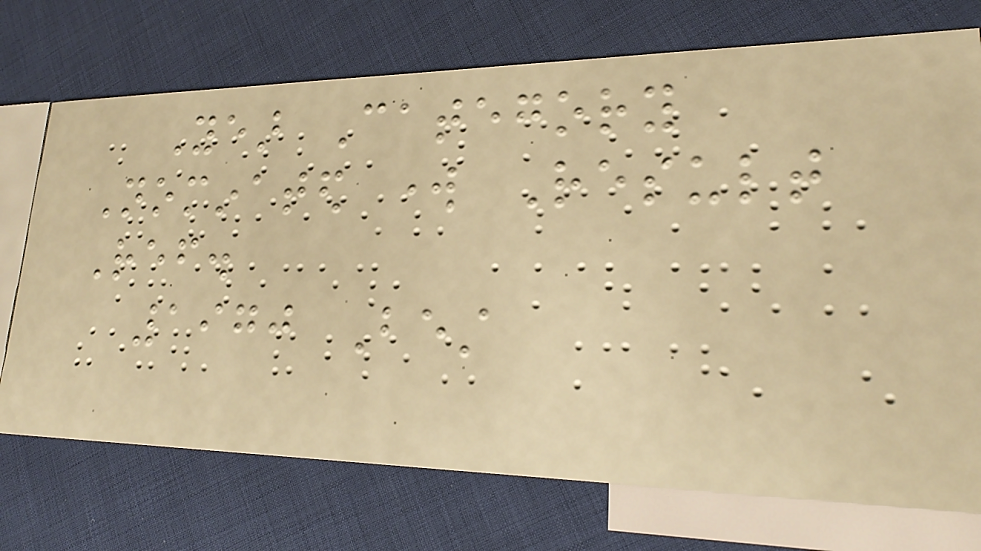Year Category
Nominated work Result
Ref.
1970 Best
